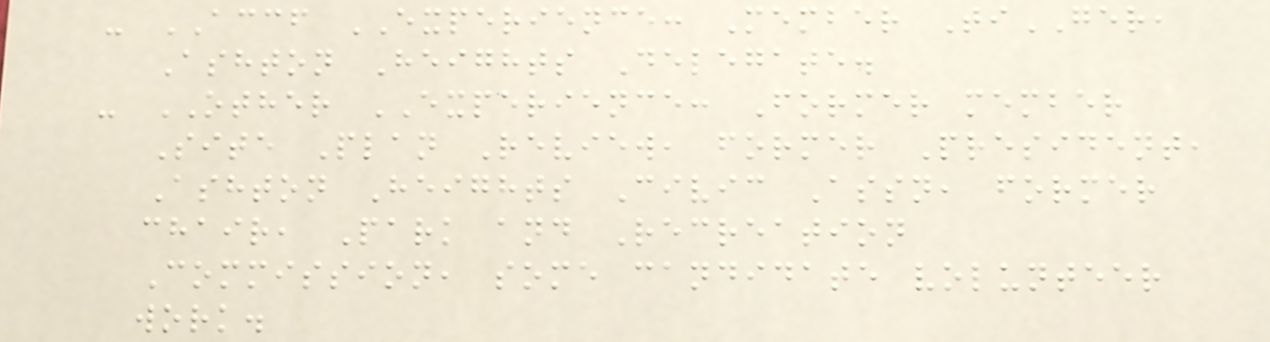- ACCF EXPERIENCE: Member TiGER,
Ashton Heights Delegate.
- OTHER EXPERIENCE: Former member
Site Plan Review, former President,
Ashton Heights Civic Assn, former
chair, Park and Recreation
Commission, some candidate volunteer
work.
